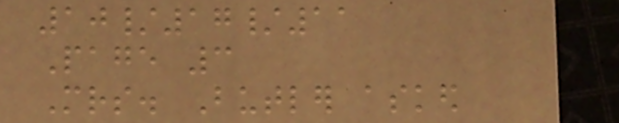10/17/11
Page 3
Mrs. Butler asked
